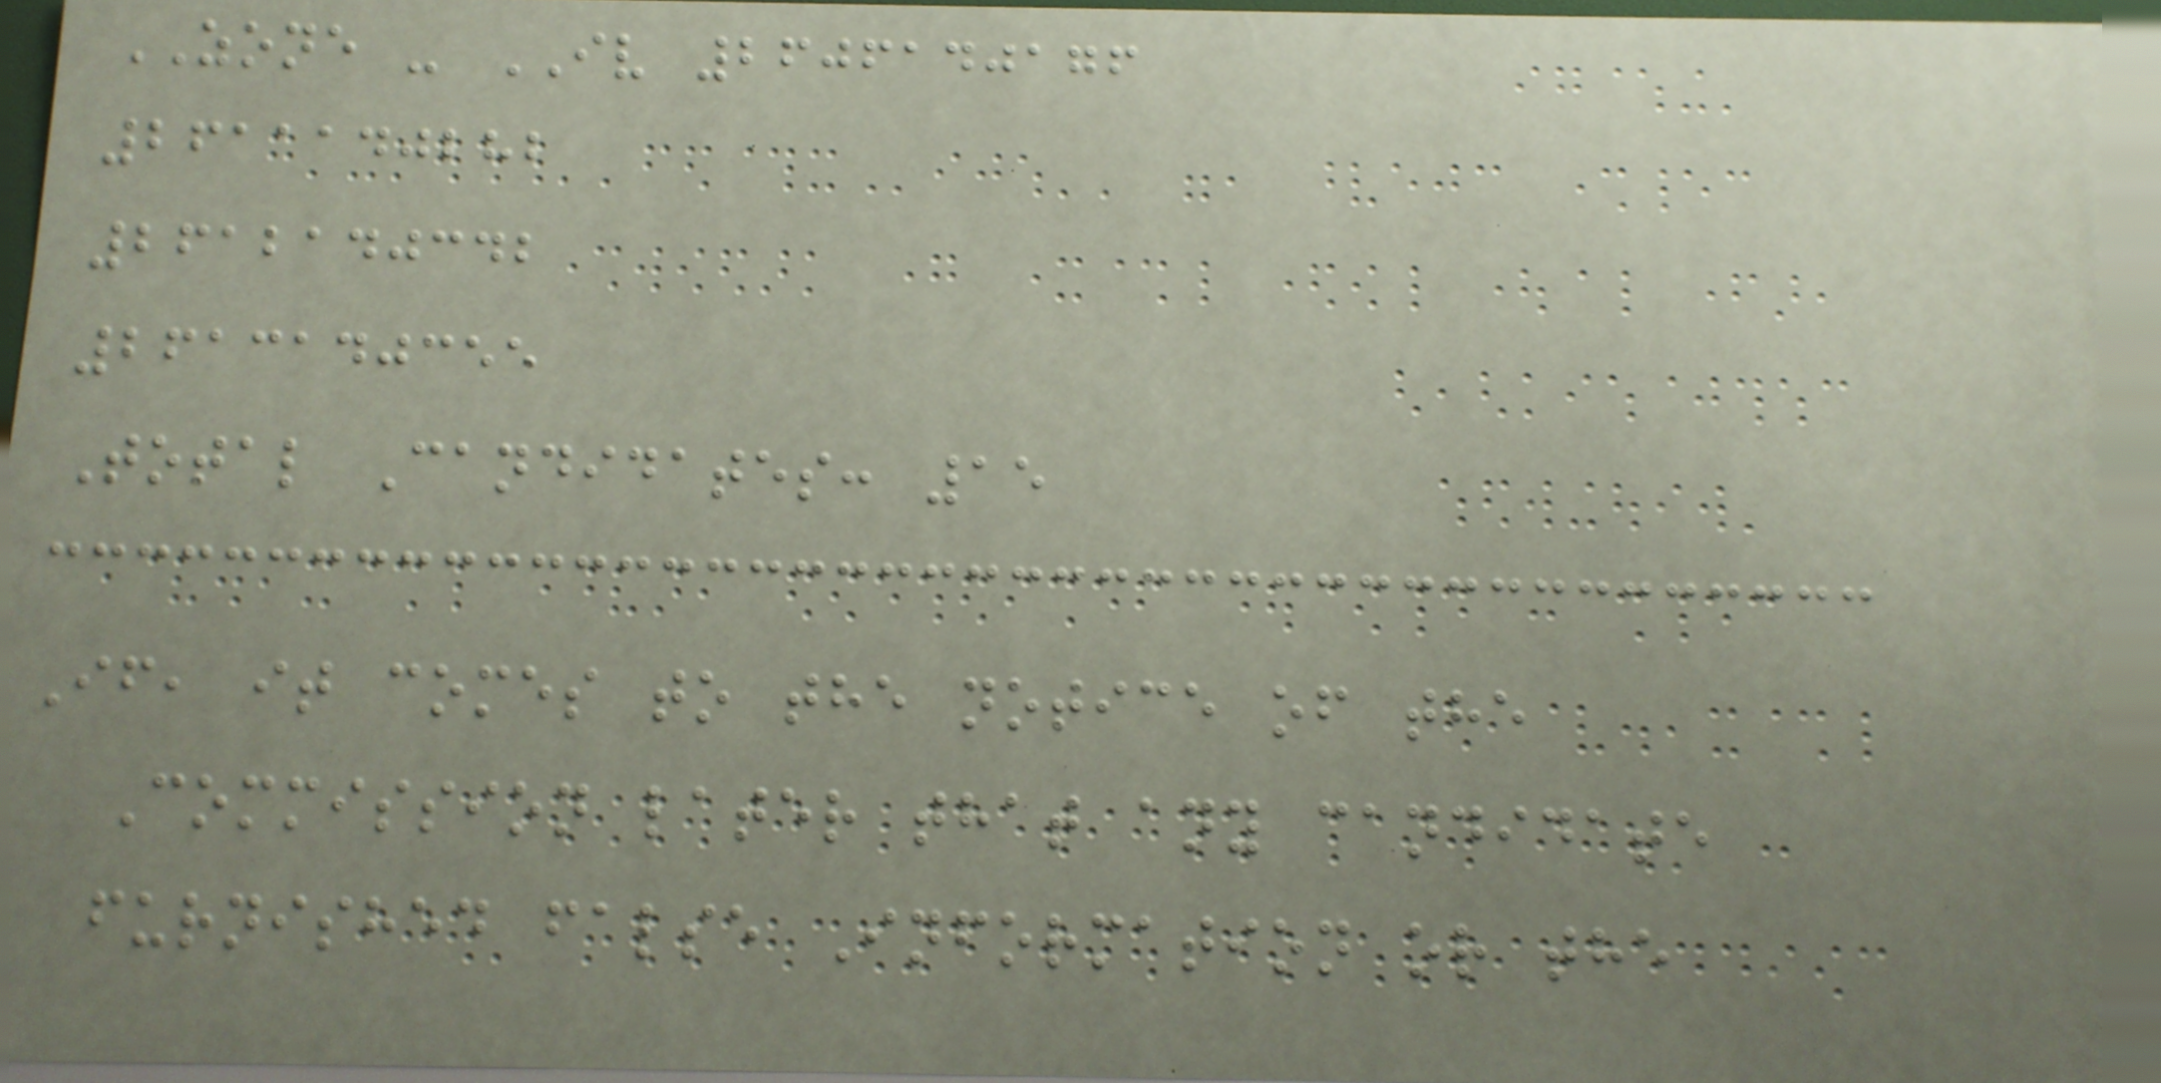ZONE - IV 2606140176
2611140282
2612140342
2613140355
Total Candidates: 15
If, it comes to the notice of the
Commission later that any candidate
furnished false Information or the
